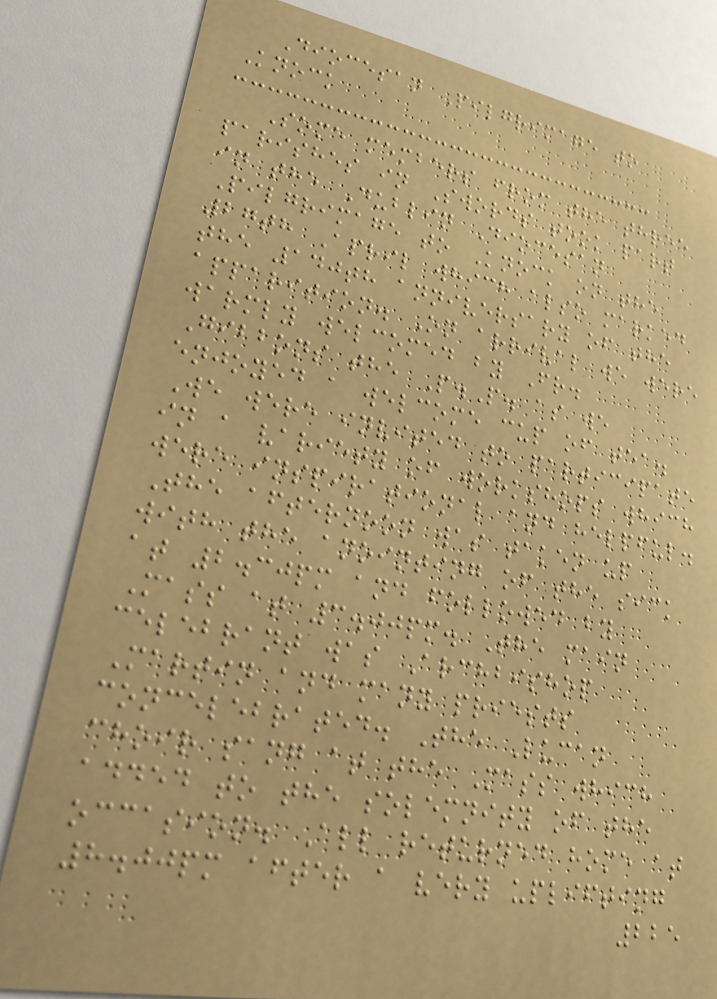Diocesan Pilgrimage to
Knock
Some members from the three
parishes in Swords took part
in the Dublin Diocesan
Pilgrimage to Knock on the
27th April which also marked
the 140th anniversary of the
apparition. On arrival we were
warmly welcomed by Fr.
Gibbons the P.P. as we
enjoyed a welcome cup of tea.
We were invited to participate
in a variety of workshops which
were inspirational and helpful.
The afternoon was taken up
with the anointing of the sick
at 2.30pm and followed by
Mass at 3.00pm. The main
celebrant was Archbishop
Martin and many priests
concelebrated. The Lucan
choir sang at the Mass which
added to the solemnity of the
occasion. All returned home at
8.00pm after a very uplifting
225
